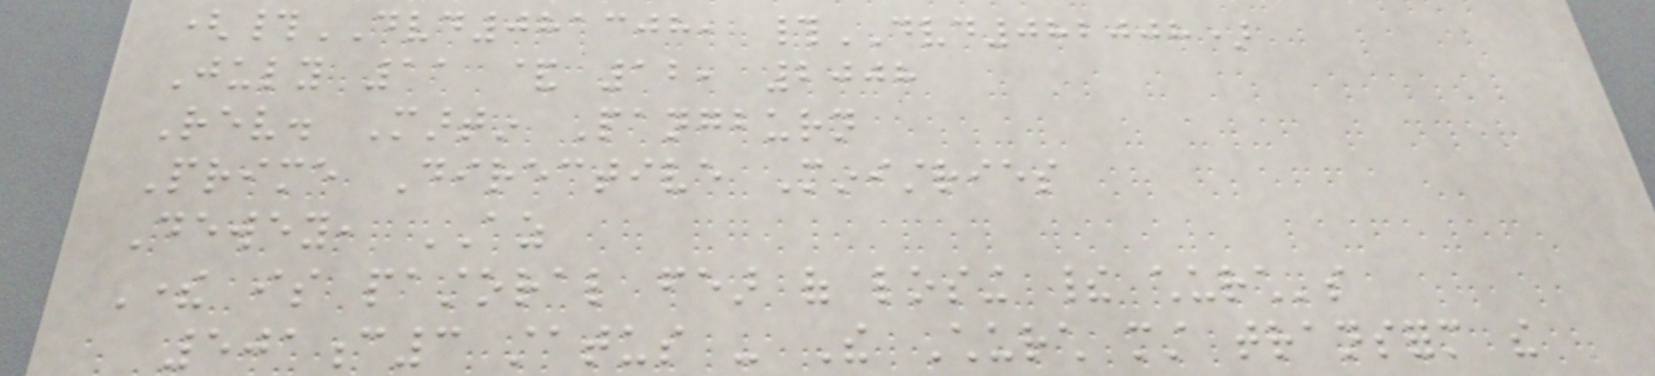(#DVD081308, #DVD082008)
July 11 & 12, 2008
Rev. Martin Pangburn
Prime Directive Ministries
Dewey, AZ
There is pastoral fear of losing their church's
501c3 status - The Church must transform the
